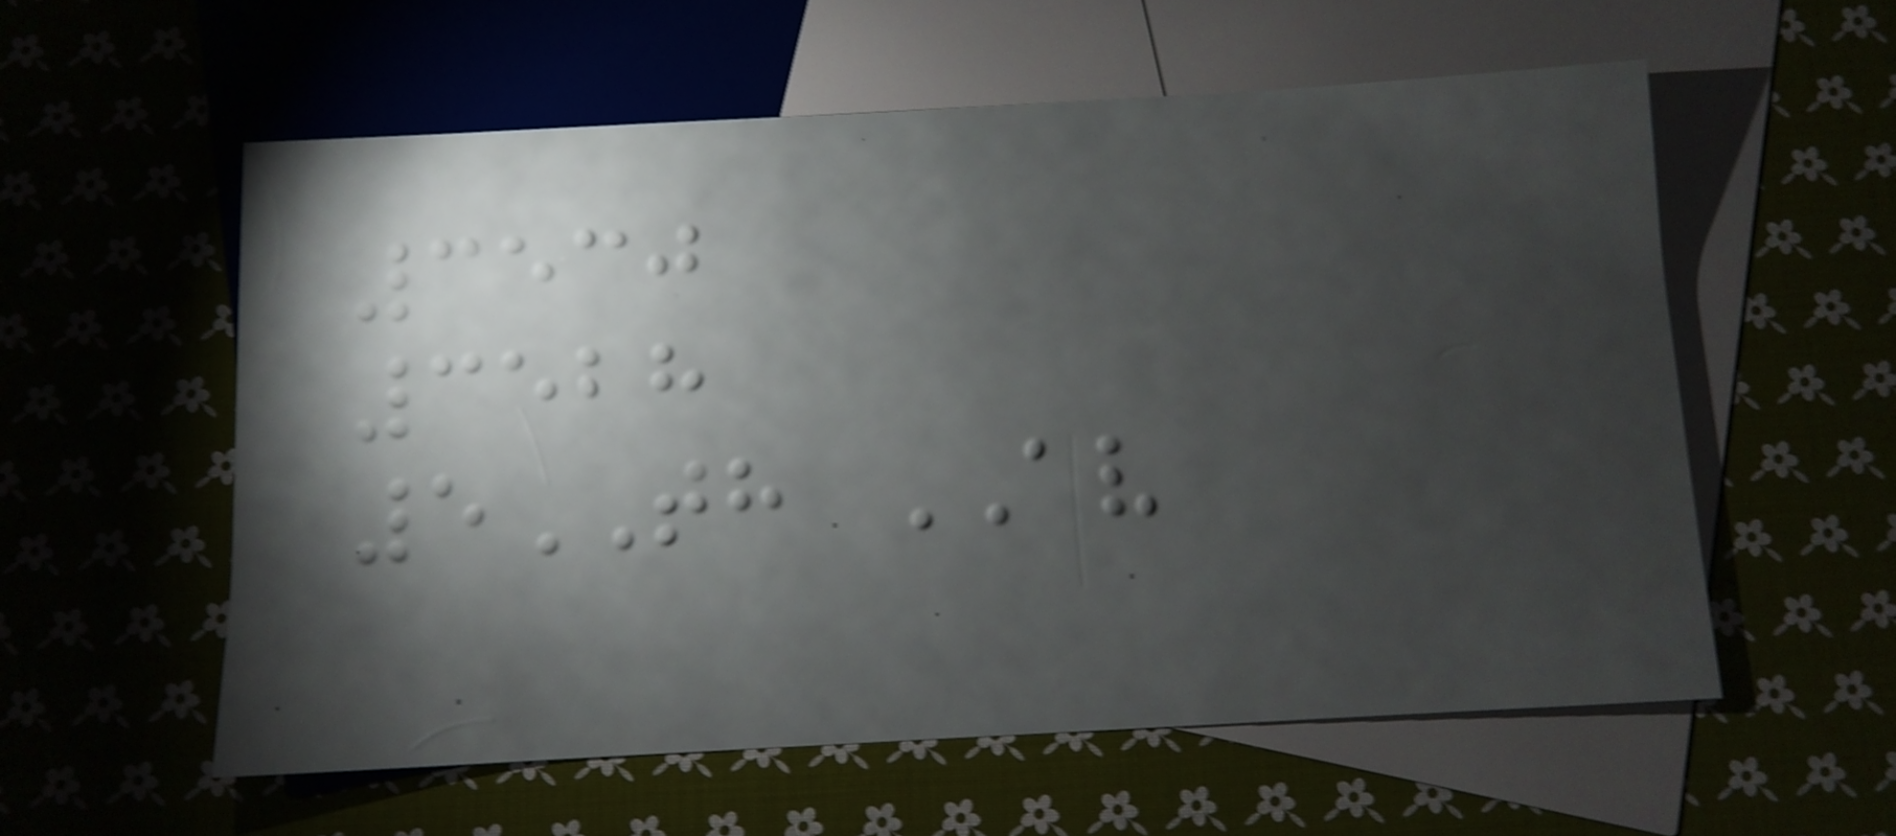3530
3528
5TH AV
